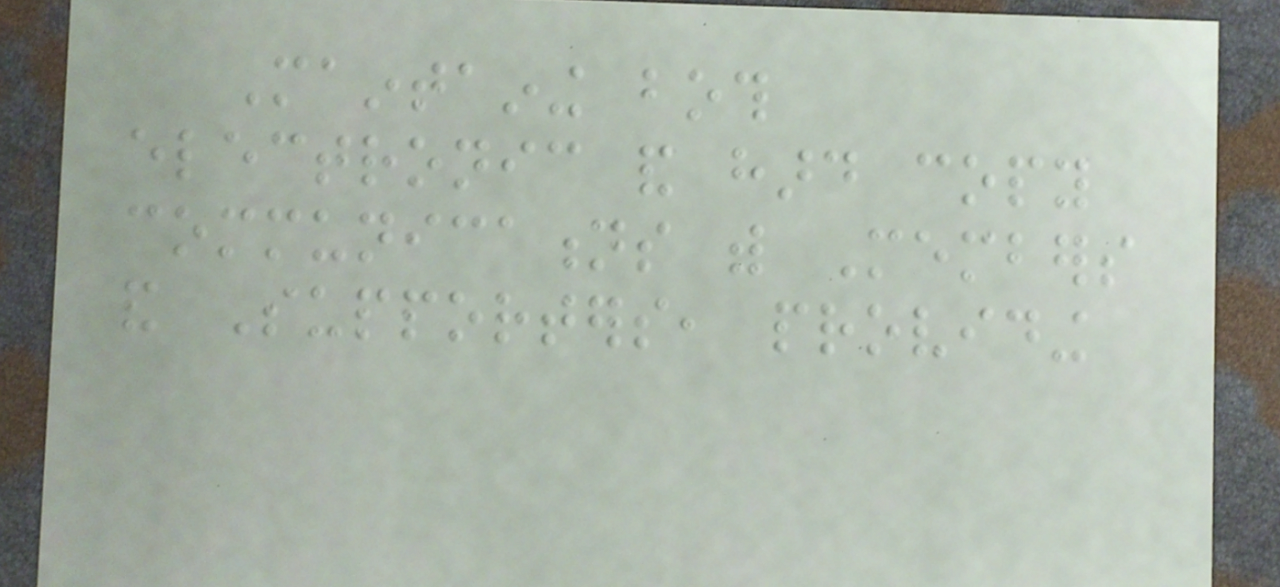Maintaining both
electronic and hard copy
communications with Members
and Supporters, providing
